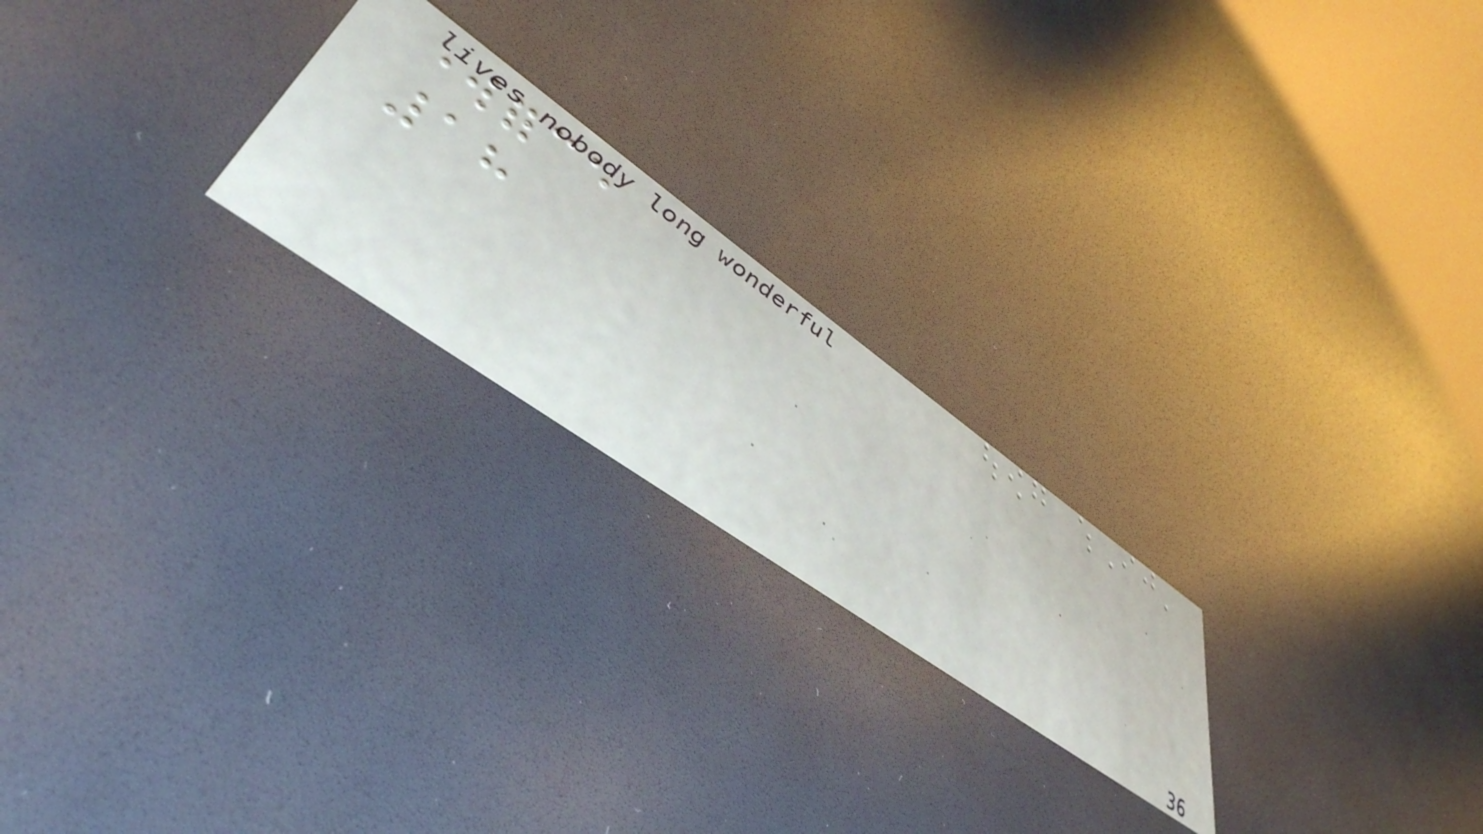workforce
18
